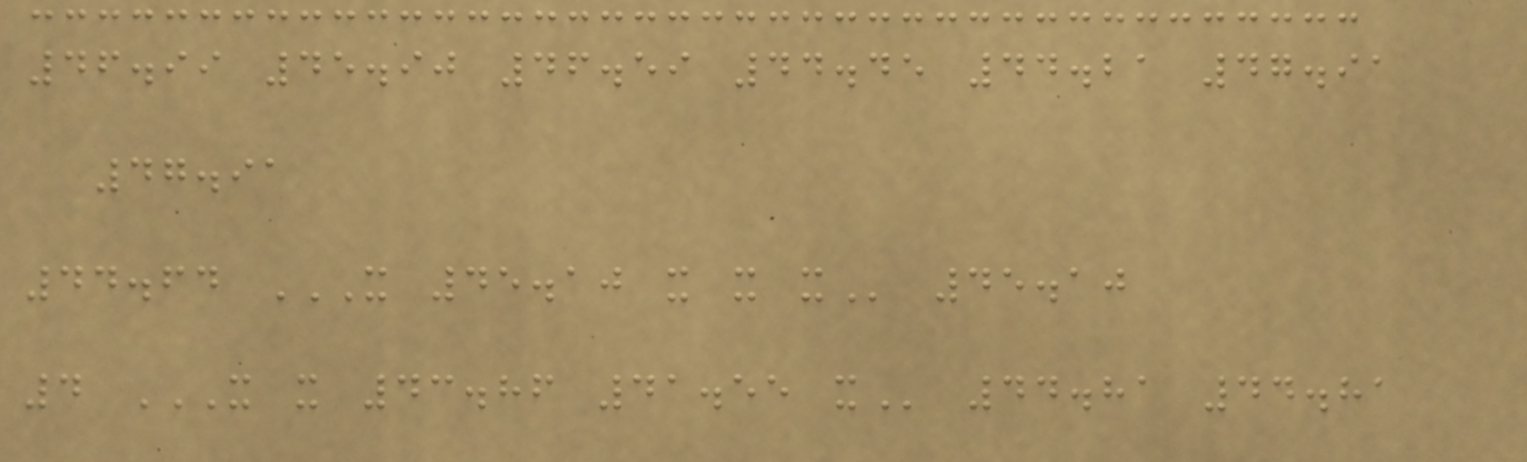46.99 45.90 46.59 44.45 44.21 47.91
47.91
44.64 X 45.10 X X X 45.10
4 X X 43.86 41.55 X 44.81 44.81
